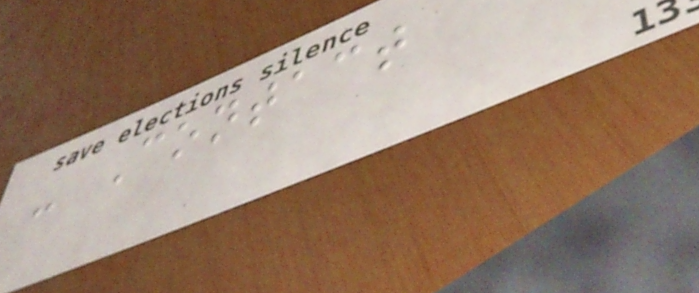- Contact
